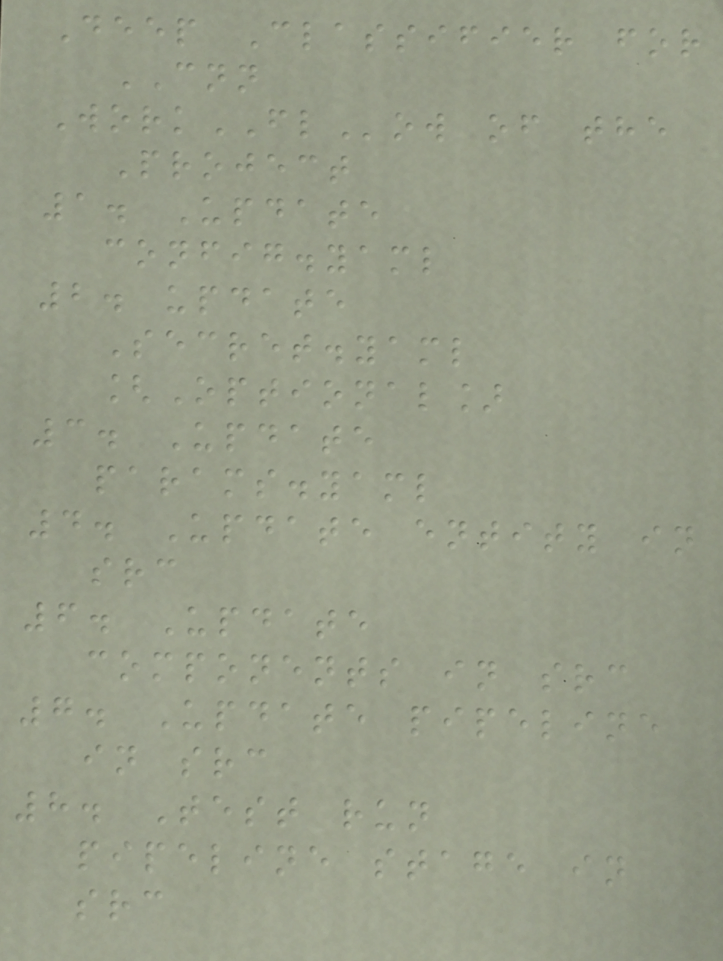Deep Classifier for
CNN
WorkFLow of the
Project
1. Update
config.yaml
2. update
Secret.yaml
[Optional]
3. Update
params.yaml
4. Update entity in
src
6. Update
components in src
7. Update pipeline
in src
8. Test run
pipeline stage in
src
